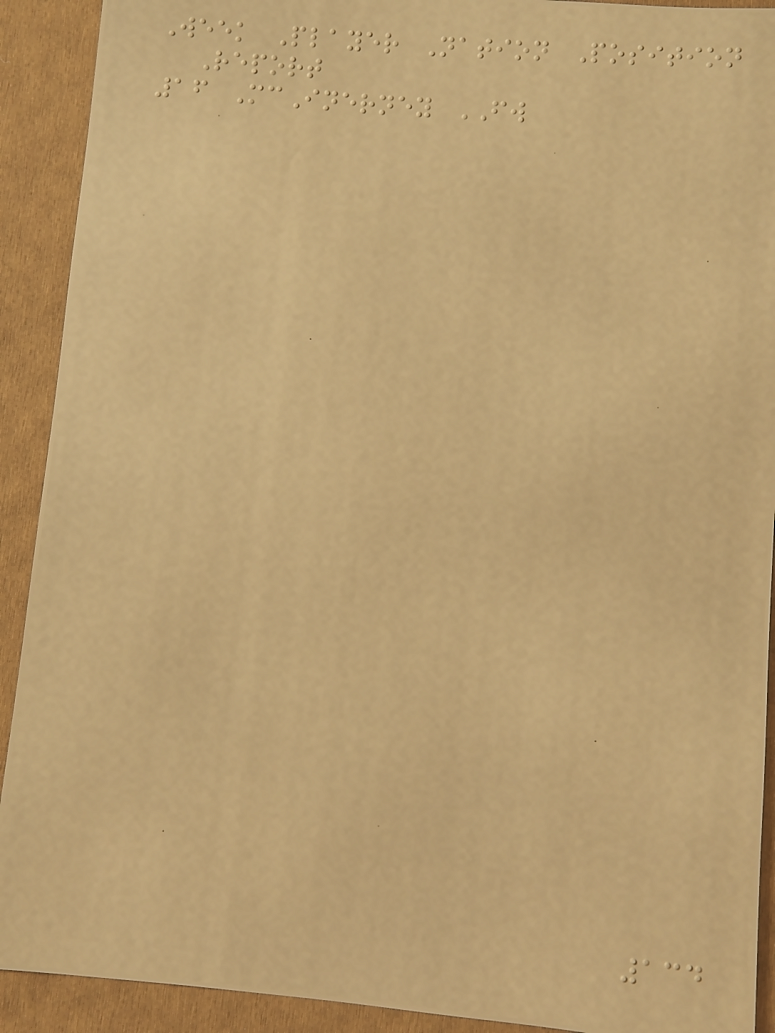Week Player Nation Position
Report
16 McInerney FW
134
